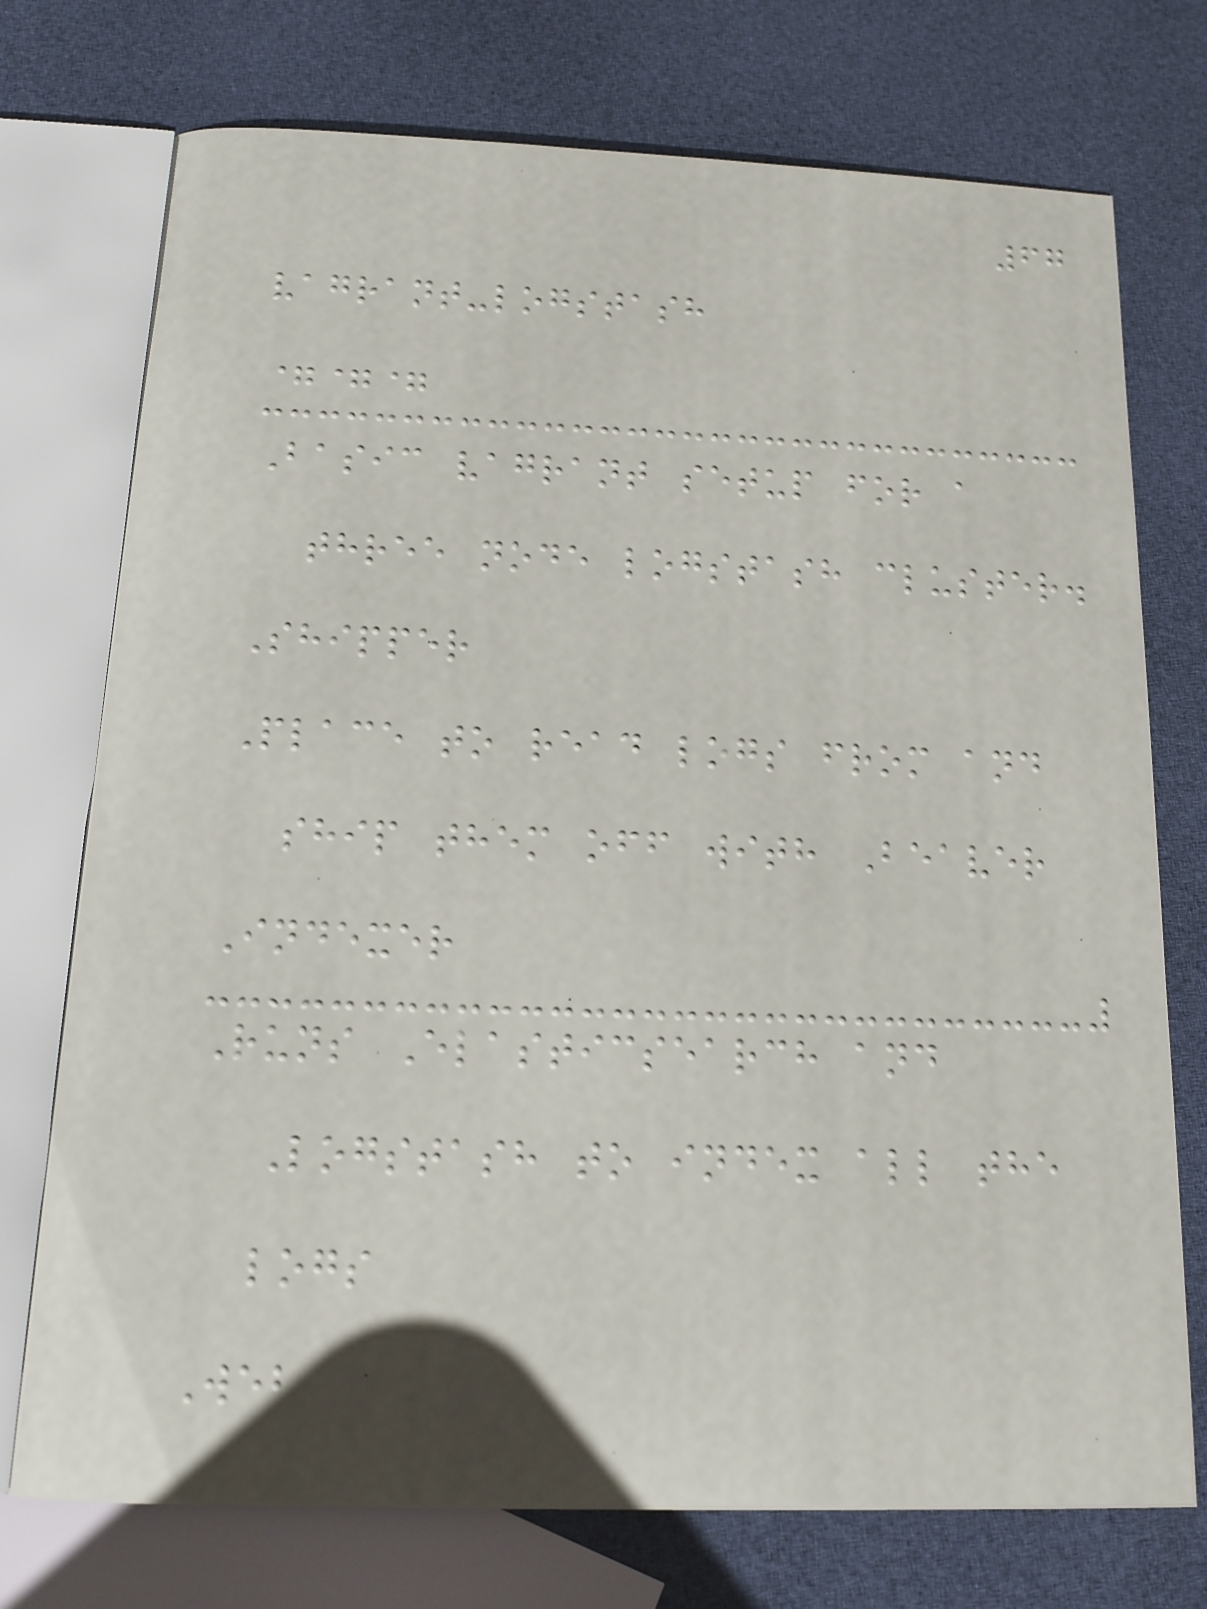67
vagrant-logstash
===
Basic vagrant setup for a
three node logstash cluster.
Shipper
Place to read logs from and
ship them off with Beaver
Indexer
Runs Elasticsearch and
Logstash to index all the
logs
Web
